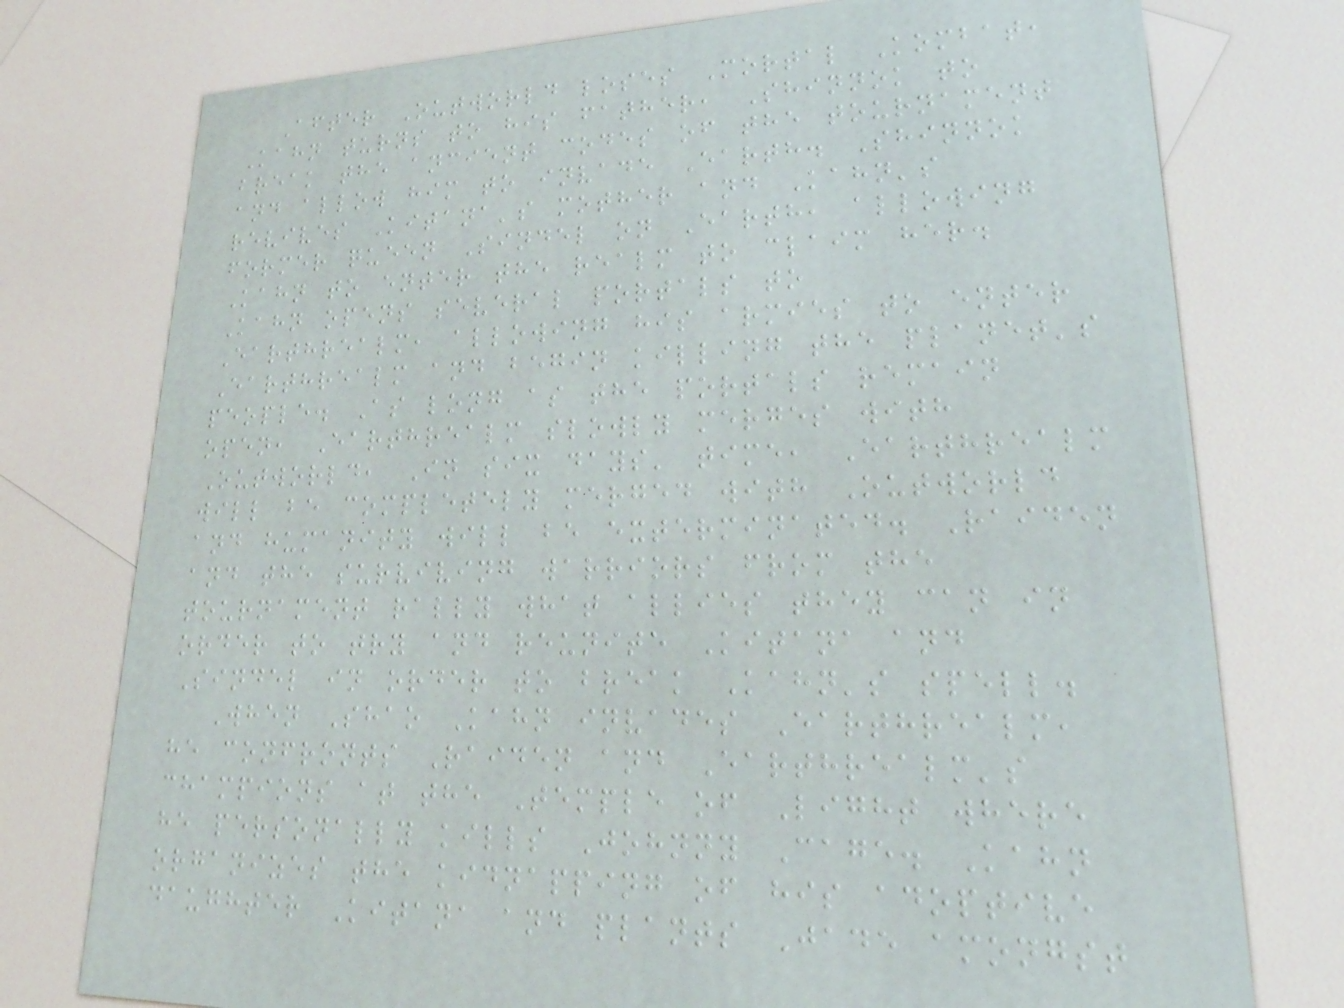After Outworld loses Mortal Kombat,
Kahn turns to his father, Shinnok to
break the ancient codes of the tournament
and allow him to invade Earth. Shinnok
revives Kitana's mother and Kahn's
former queen Sindel on Earth, allowing
Kahn to enter the realm to claim her.
Kahn opens several portals to
Earthrealm, allowing his armies to enter
Earthrealm and begin killing the planet's
people. As long as the portals remain
open, Earthrealm slowly merges with
Outworld, In six days' time, Earthrealm
will be completely merged with Outworld
and humanity will be exterminated. Raiden
and the surviving warriors from the
tournament rally what allies they can in
order to try and reunite Kitana and
Sindel in order to break Kahn's spell.
When Shao Kahn invades Earthrealm,
he confronts Raiden and Earthrealm's
champions at the Temple of Light where
he personally kills Johnny Cage. Kahn
organizes the kidnapping of his adoptive
daughter Kitana and plants Jade amongst
